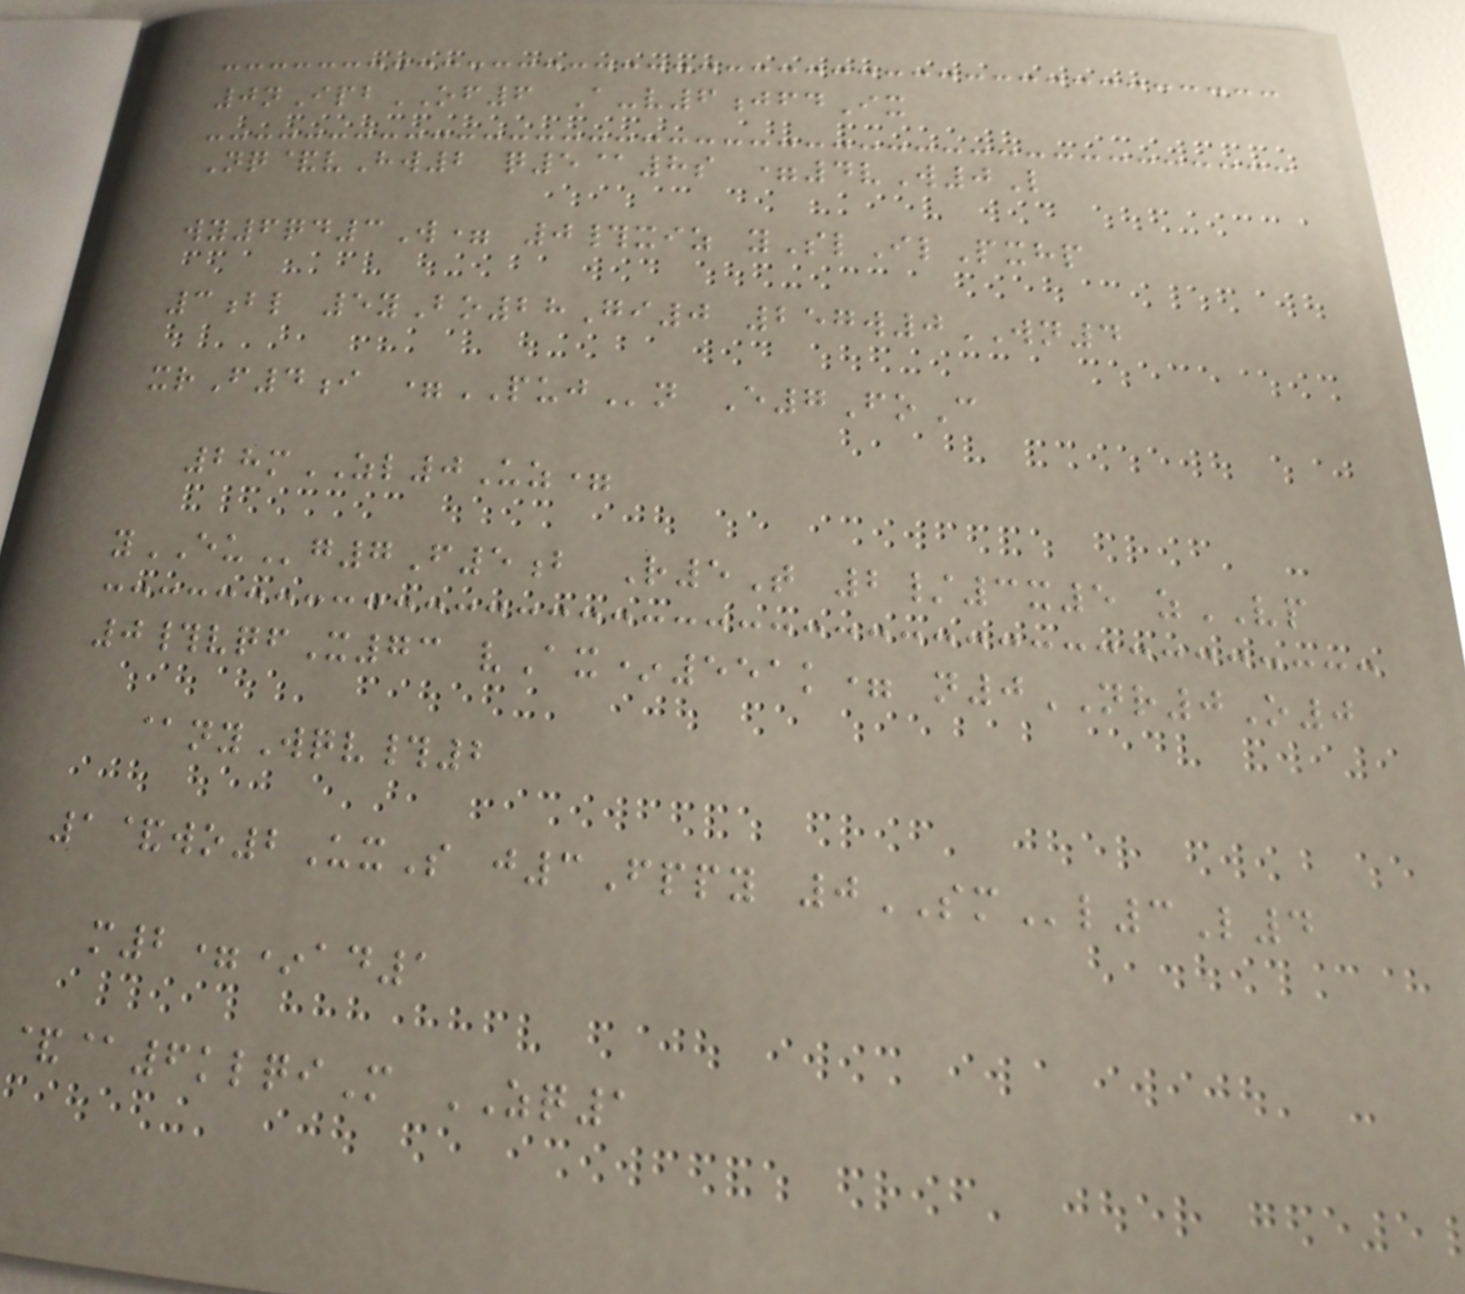0nIpbOF6 A-v6jfdIx
Nq&vHw2 q5@8s =4vW0L
wy6qd3W= 0#xiz ySlIlPxhp
3bl 5yBo28Gi0 257w0WN4
xrF4i =PUJn E7FoC
28mZL0Uz=
yEUg7F5b R5T 2/3x5 zVP
0#vqfX73 vAx*551k= n0NR0O0
@nyWqv#2
1&wo2UxS j3Fppy 0SMl3L4
m2=*ad1
&@6klqiM ZQ1
